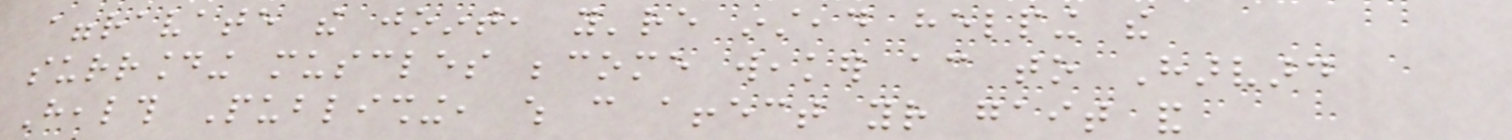aggravate the joint, you're instead helping the
surrounding muscles become weaker according to Harvard
Health Publishing, which can affect your gait and
